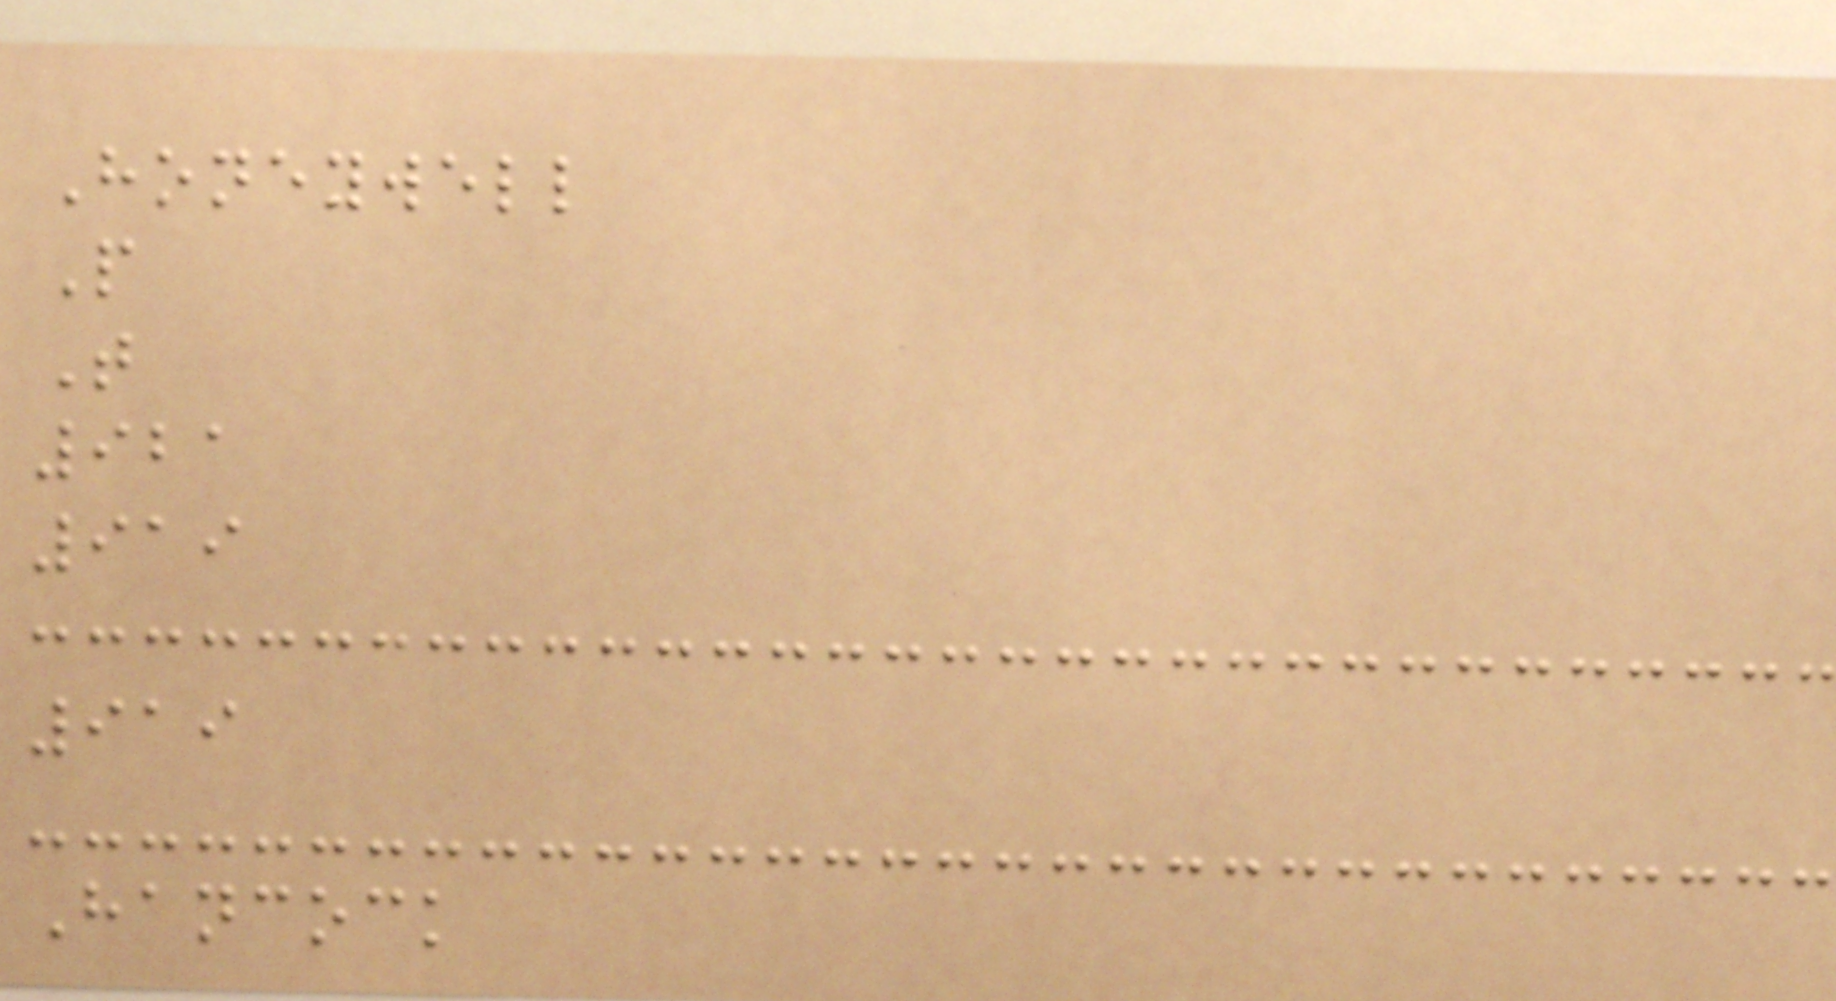Honeywell
P
T
921
919
919
Hancock
